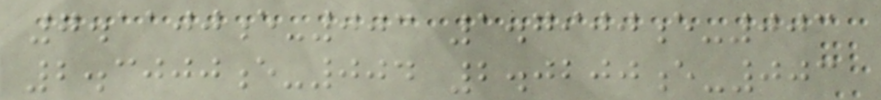7.1100e-003 1.7900e-003
2.3000e-004 2.0200e-003
